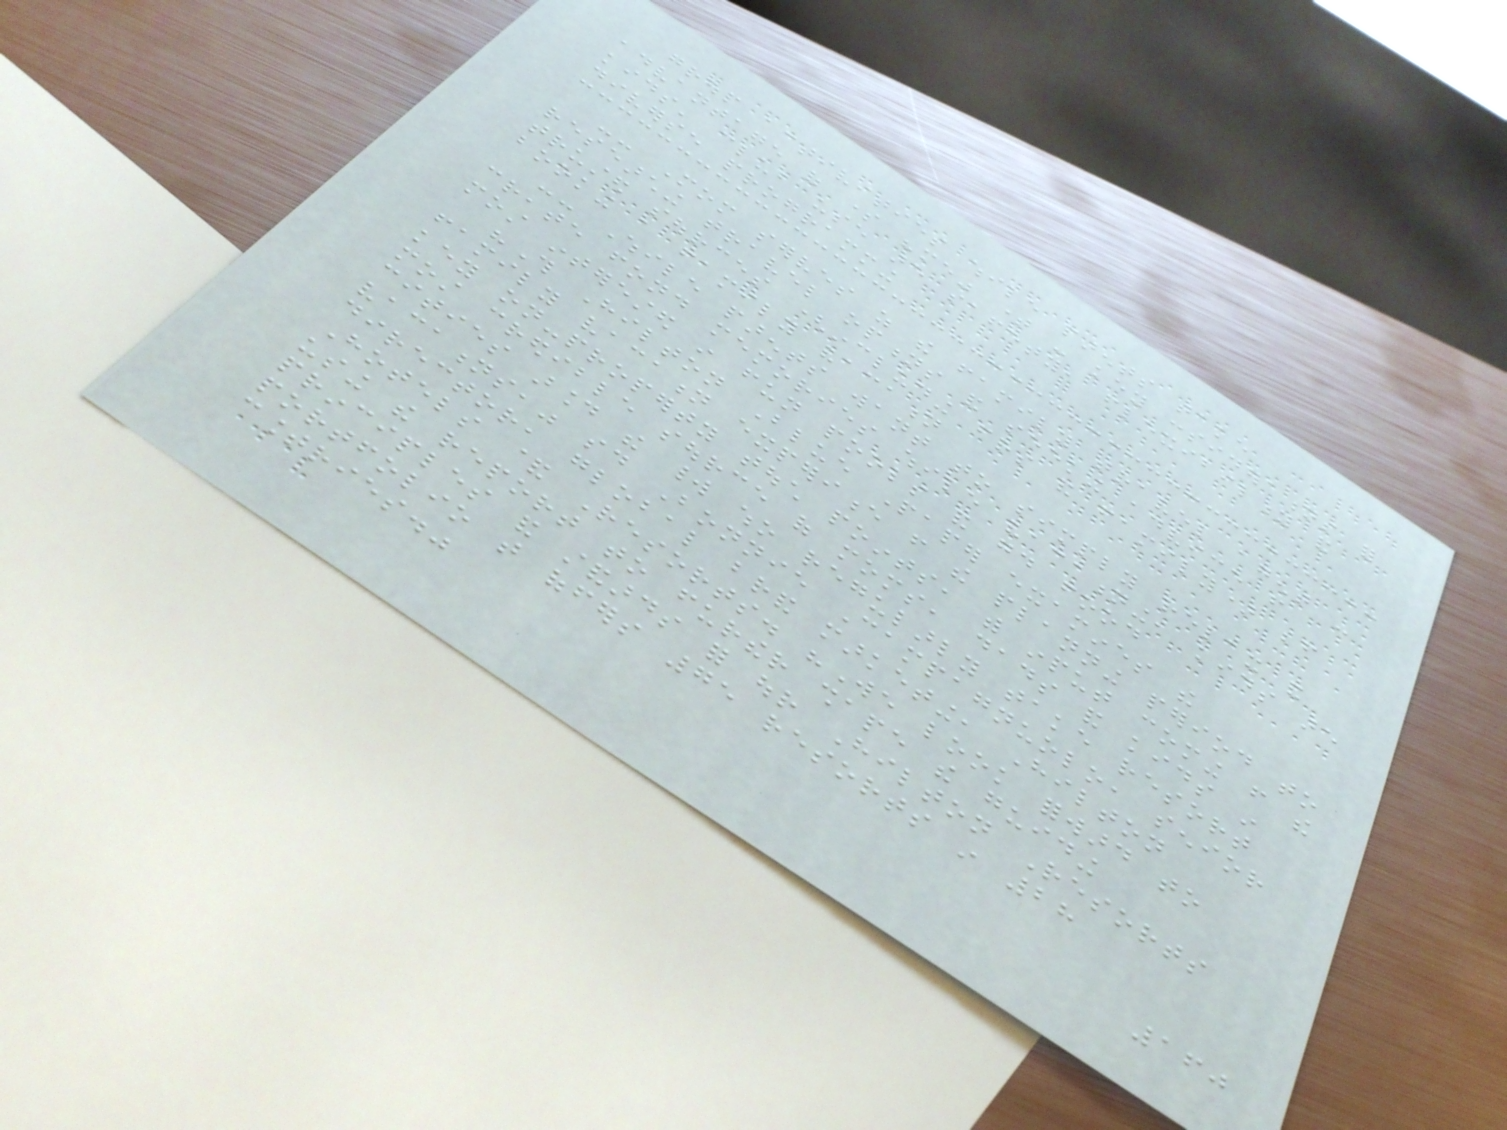group activities while parents take
advantage of some "me" time - key considerations for
kids' club use are safety, flexibility and
diverse programming
-- Mom serves as the family travel agent -
researching travel options and seeking advice from
trusted sources (including friends and family) before
booking a family vacation
-- While parents want to simply relax and
create fond memories while vacationing, kids are
most interested in fun pools and good food
"This Hilton Blue Paper examines the
family vacation experience from the planning period to
key on-property touch points, with input coming from the
most credible source of moms, dads and kids in
cities around the world who regularly take resort
vacations," said Bonnie Campagnuolo, senior
director, global brand marketing, Hilton
Hotels & Resorts. "We look forward to
using the report to further shape the guiding
principles and standards for our Hilton Resorts
portfolio that offers 75 resorts in 28
countries."
160
